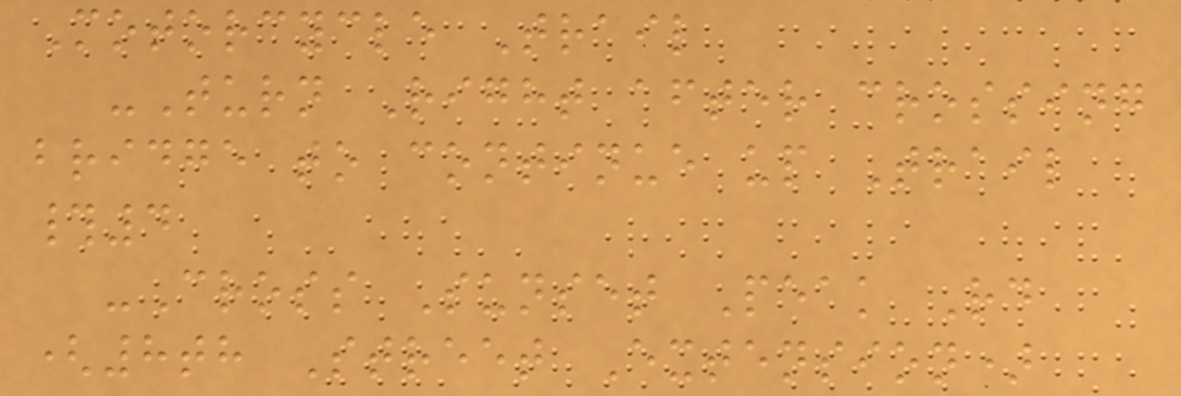Motorcycle Trail
-Turn Right after crossing
bridge to continue up Trail
#4
-Cross Sunset Peak Rd
(8th Street Extension)
